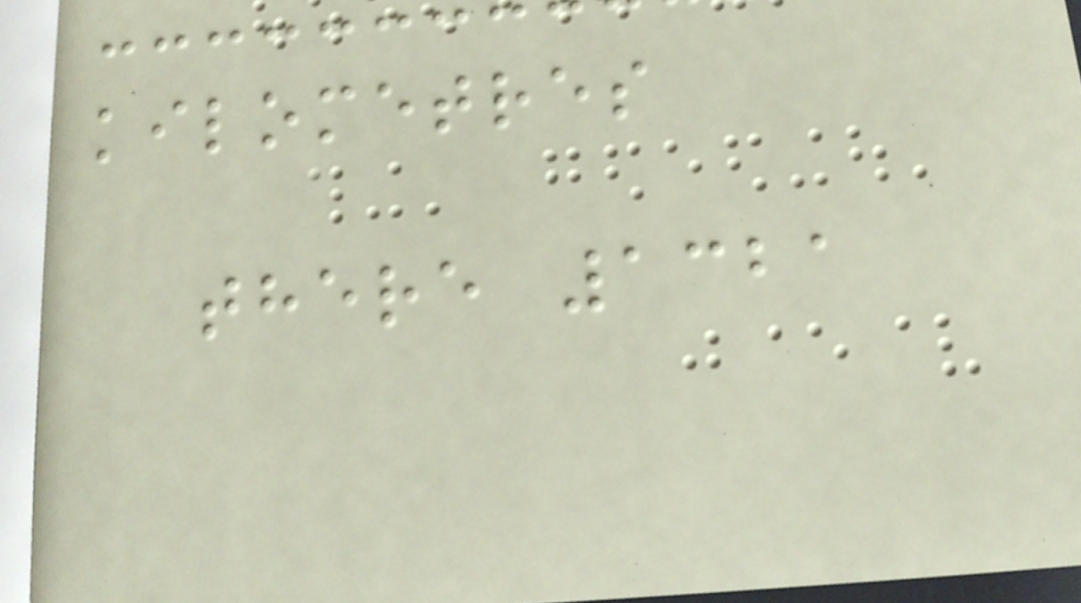kilometres
there 1321
